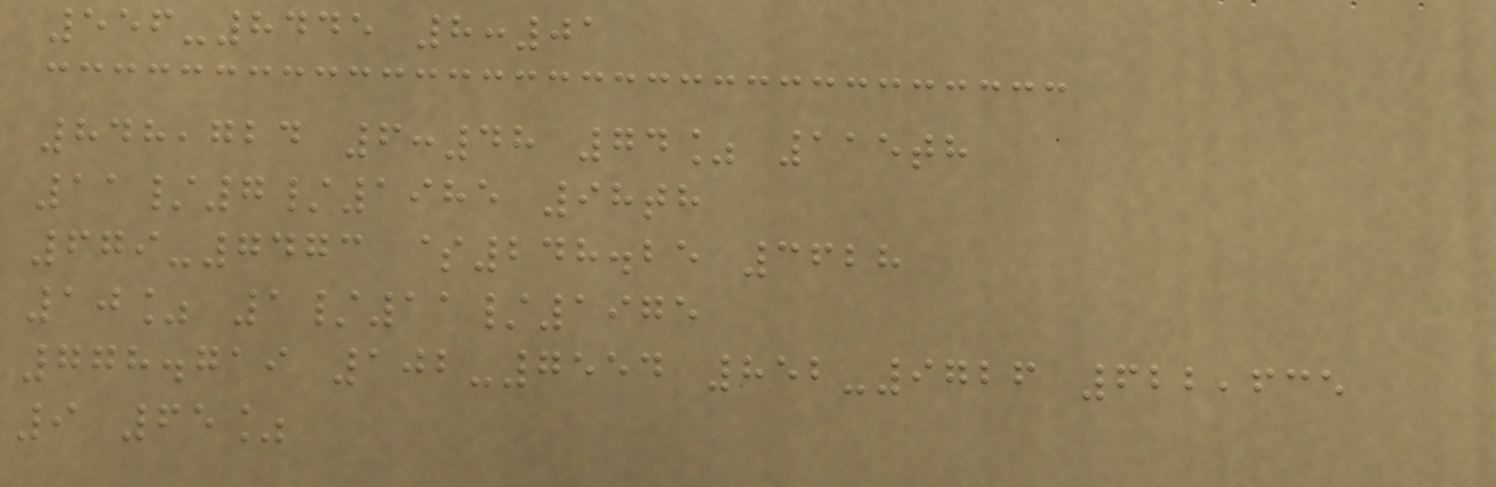556-8445 8:01
848,724 6:48 74% 115th
11/7/1985 98th
679-7473 $248.25 3628
10% 1/11/1975
778.719 102-7554 852-9726 622,635
9 65%
